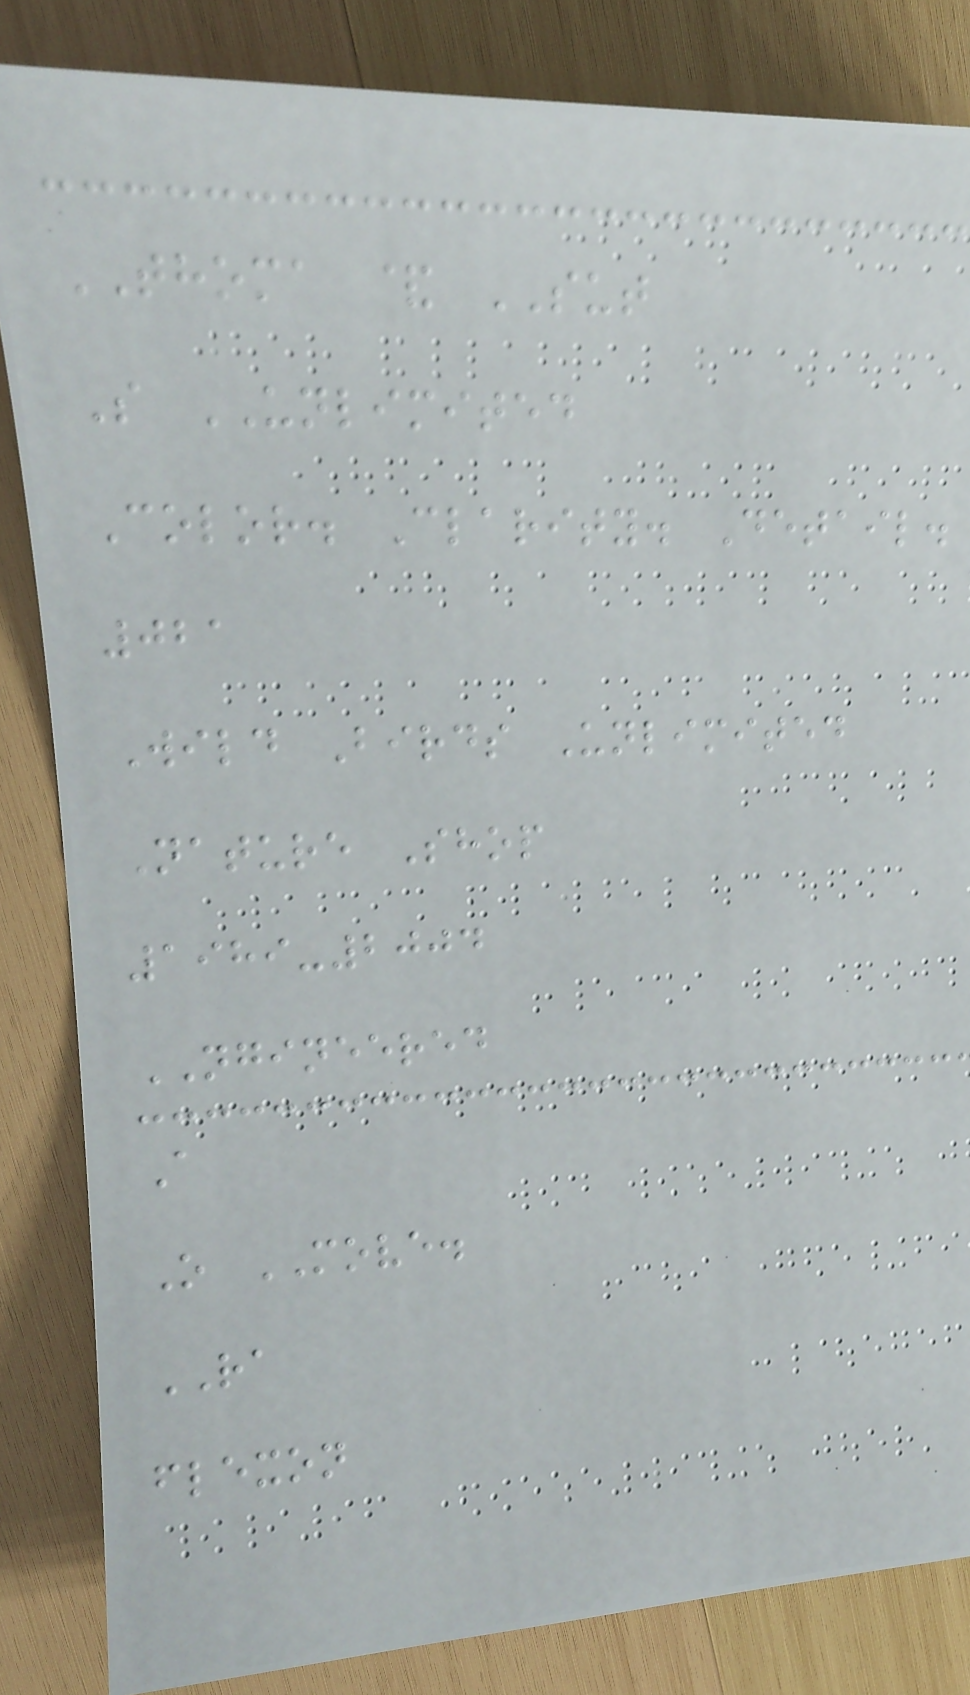THOMA & SUT
S UNLIMITED
Color. Clarity. Detail.
021
Wild Birds Unlimited
Nature Shop
1989-2004
NGINEERED
A
O MOVE.
RA
flexon
